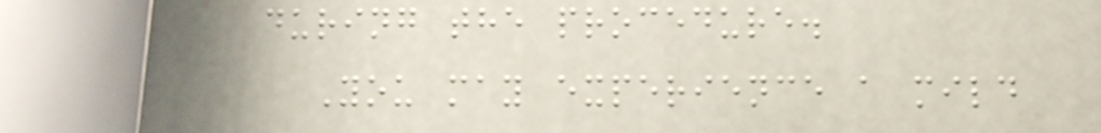during the procedure.
You may experience a mild
